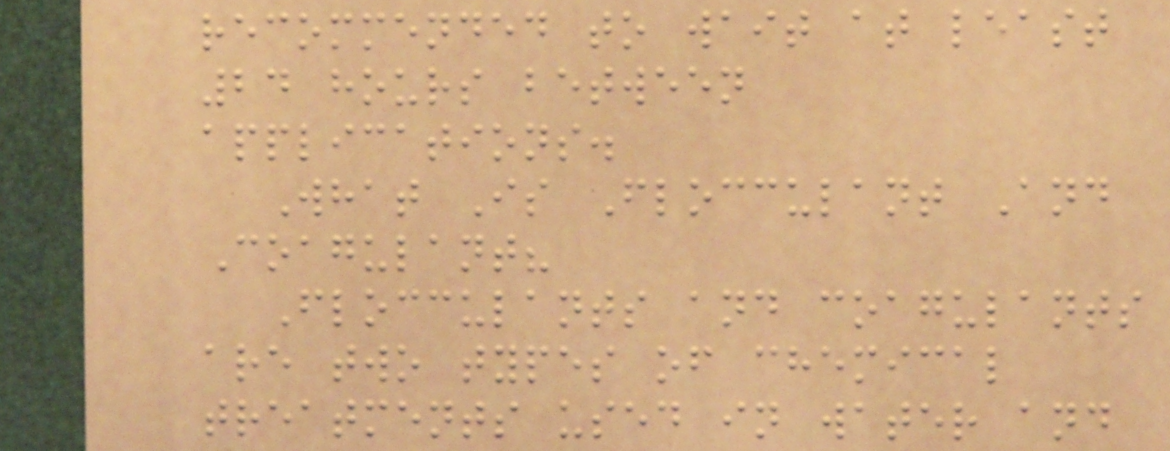recommended to wait at least
24 hours between
applications.
What Is Flocculant And
Coagulant?
Flocculants and coagulants
are two types of chemical
treatments used in water and
